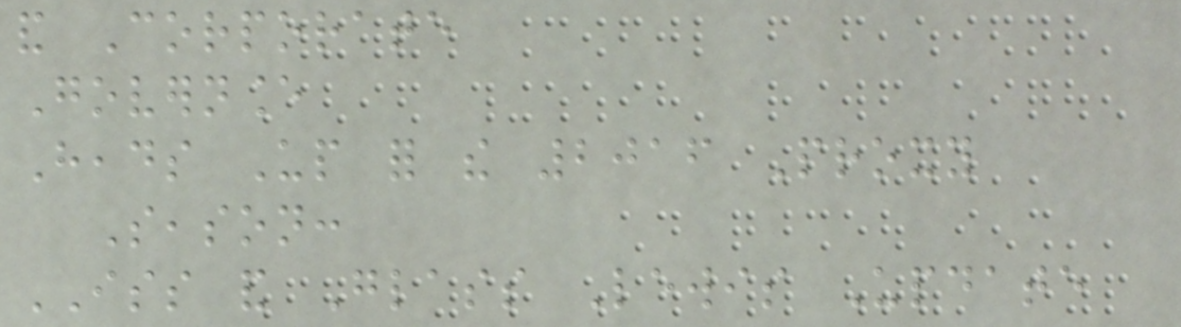and Corporate
Governance
Heads Up for the 2016 Proxy
Season:
ISS and Glass Lewis Update
